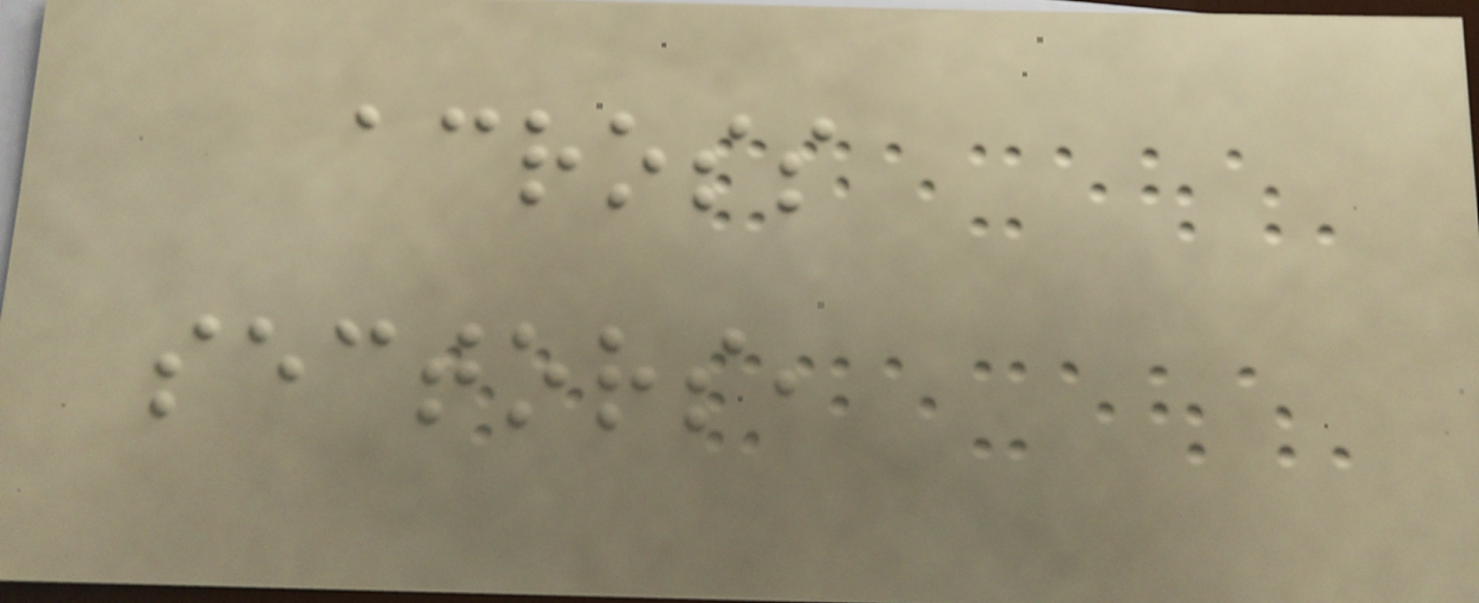across
sectors,
